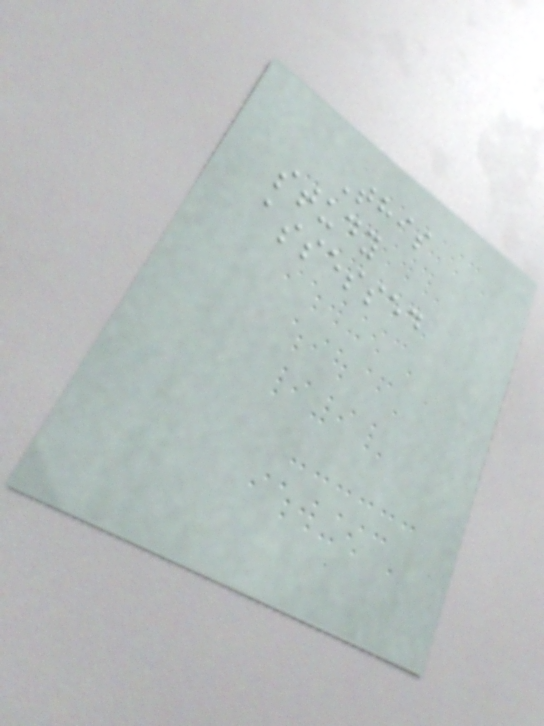This
study
assessed
